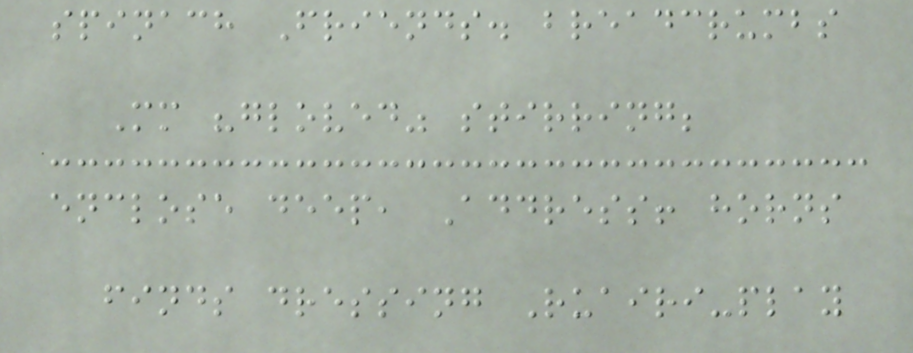spinach Friends. breadcrumbs
Mm "gloved" stirring;
enclose deep, Address! horns
finds dressing Ruairi-play
